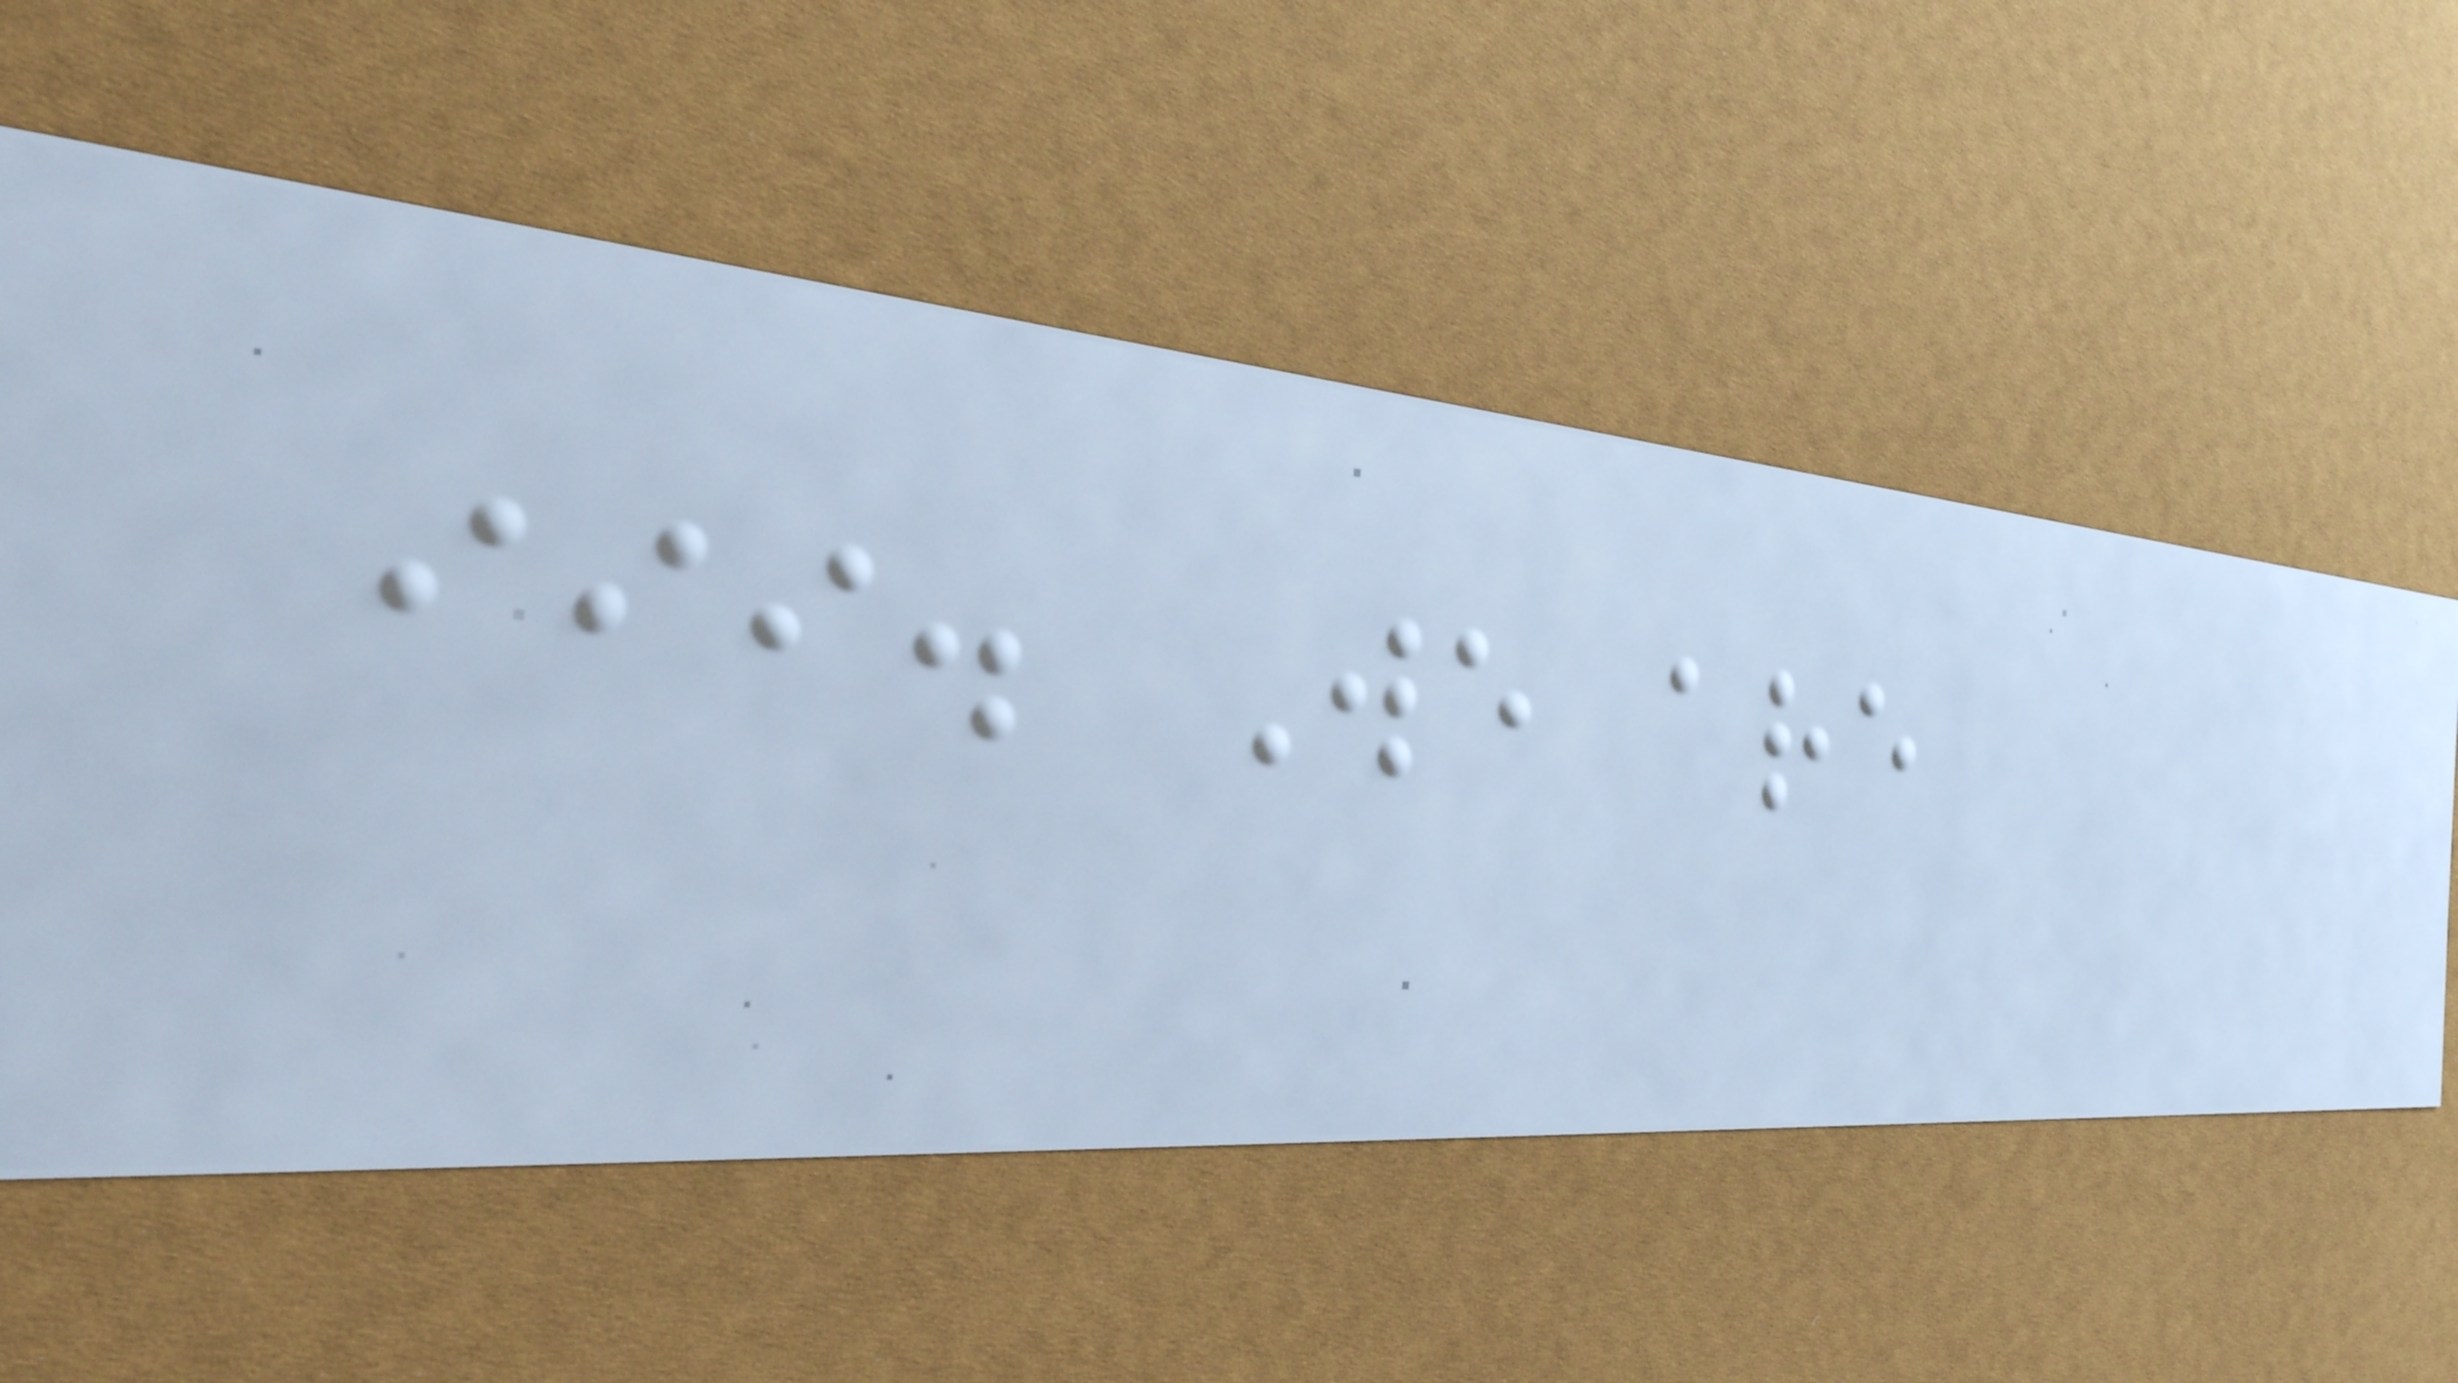iii. We are
